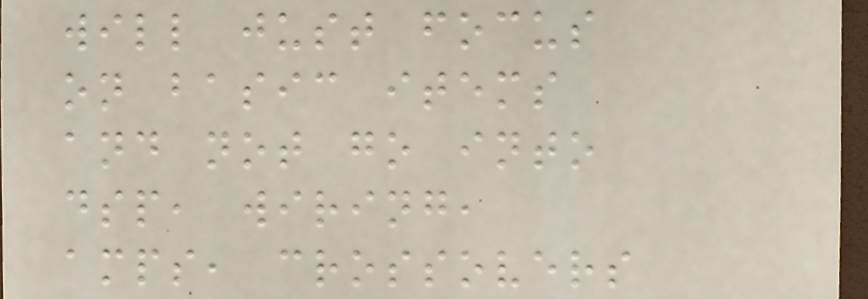will just focus
on basic items
and not go into
dsp, wiring,
amps, crossovers
